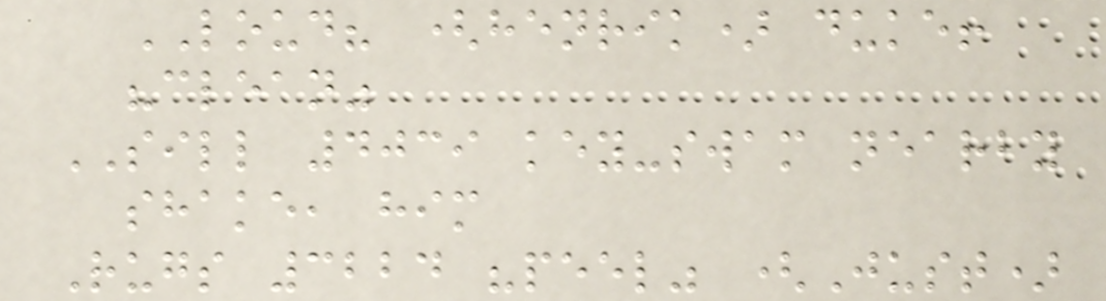LOUD? (henrik) duke!
"clean"
SILL 4039 key-swam nearby
shake, him
Rugs 3224 "peel" (Just)
